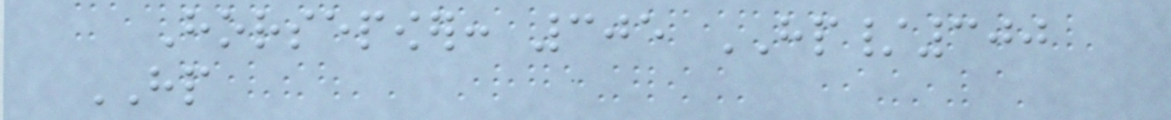Horsepower: 305 HP/300
HP
